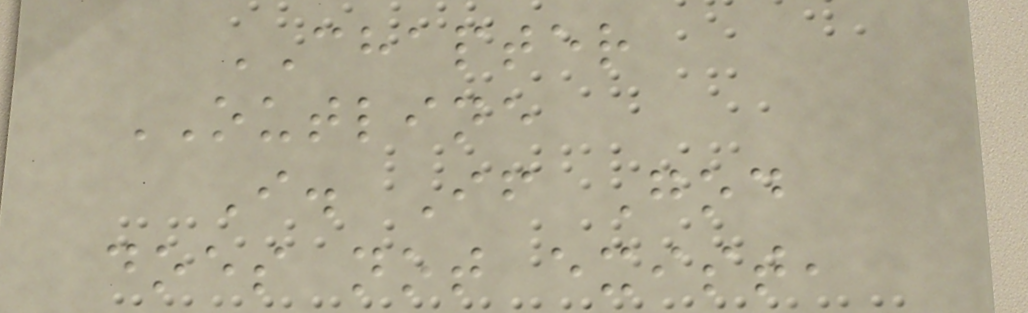CHAPTER
OUTLINE
I. If God
does not exist,
